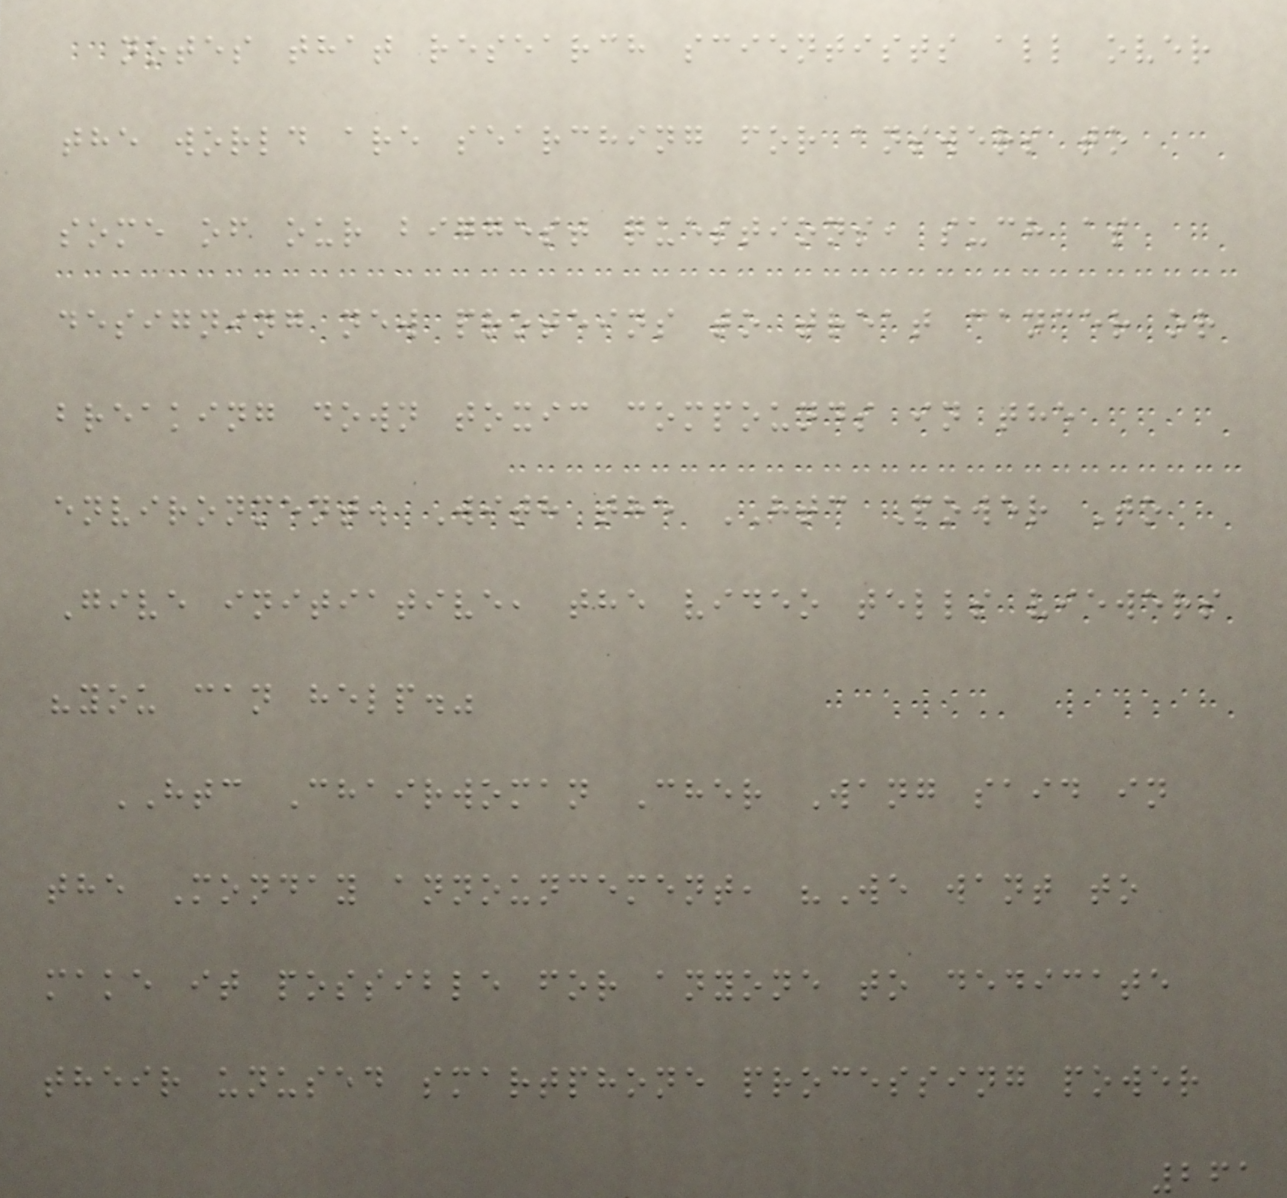notes that research scientists all over
the world are searching for answers to
some of our biggest questions, such as
designing new proteins to treat cancer or
breaking down toxic compounds in the
environment. With the HTC Power To
Give initiative, the video tells viewers
"you can help."
HTC Chairwoman Cher Wang said in
the Monday announcement, "We want to
make it possible for anyone to dedicate
their unused smartphone processing power
261
